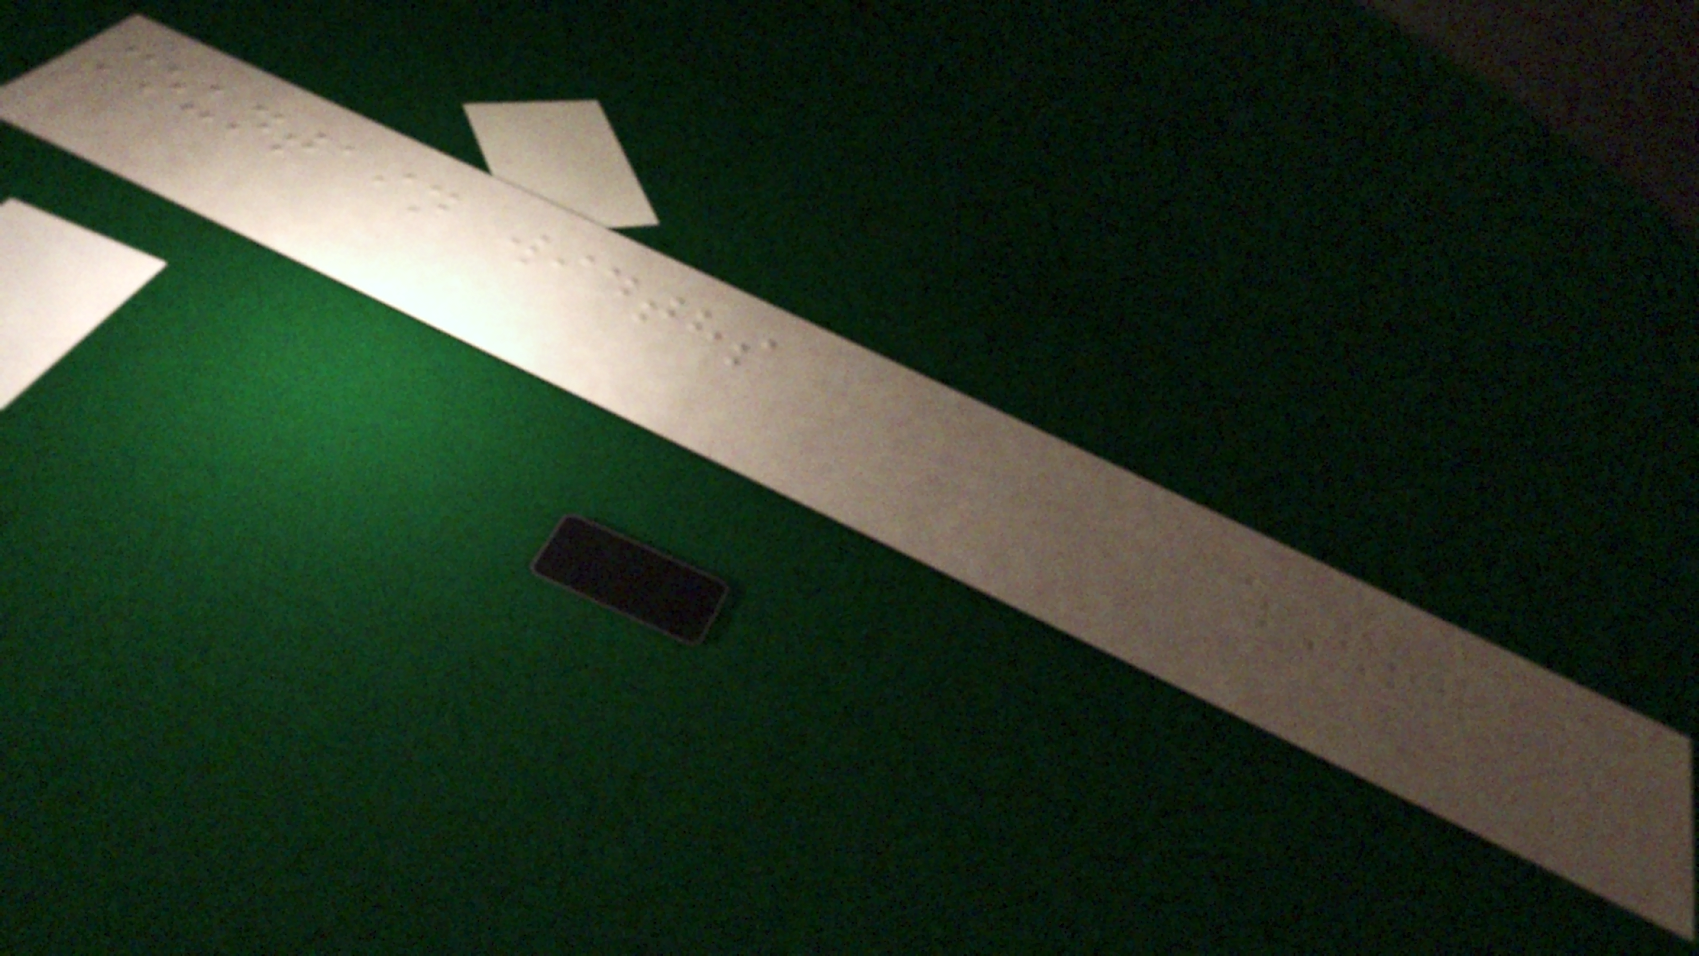mountain widths
